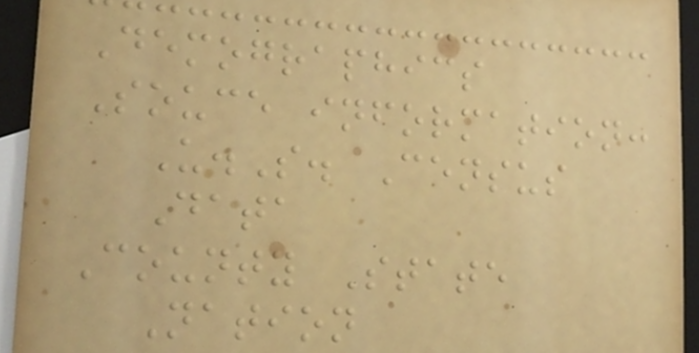Demographics
Souce information:
U.S. Census
Data
County State
Nation
